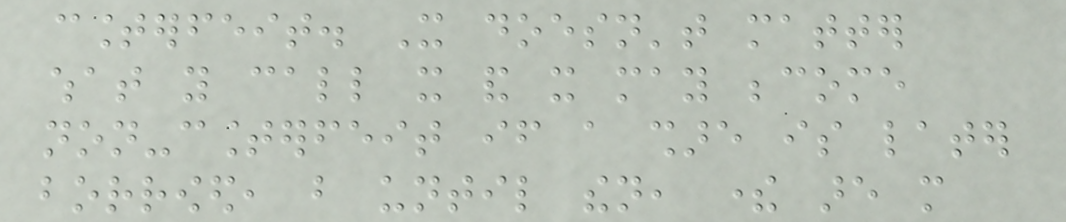counterfeit. It doesn't matter
what you call it and it may become
non-counterfeit if a share is later
borrowed, but until then, there are more
